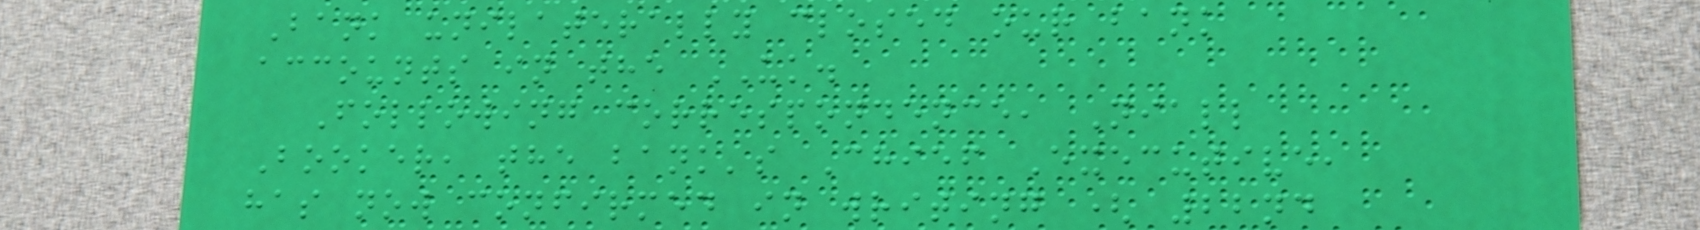Bank unilaterally closed our bank
accounts in the UK.
Following correspondence, Niall
Booker, the bank's Chief Executive,
has now confirmed in writing ( 22nd
